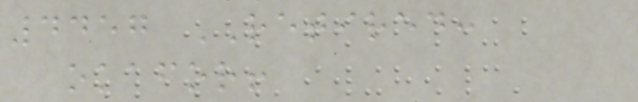4457 RETIRED:
okafor!
